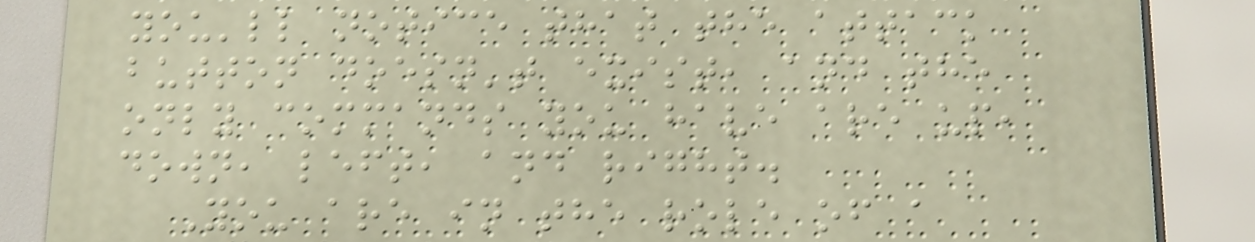you'll notice that the attack
button doesn't exist, and the
only commands you have are up,
down, left, and right.
You are in the role of a
